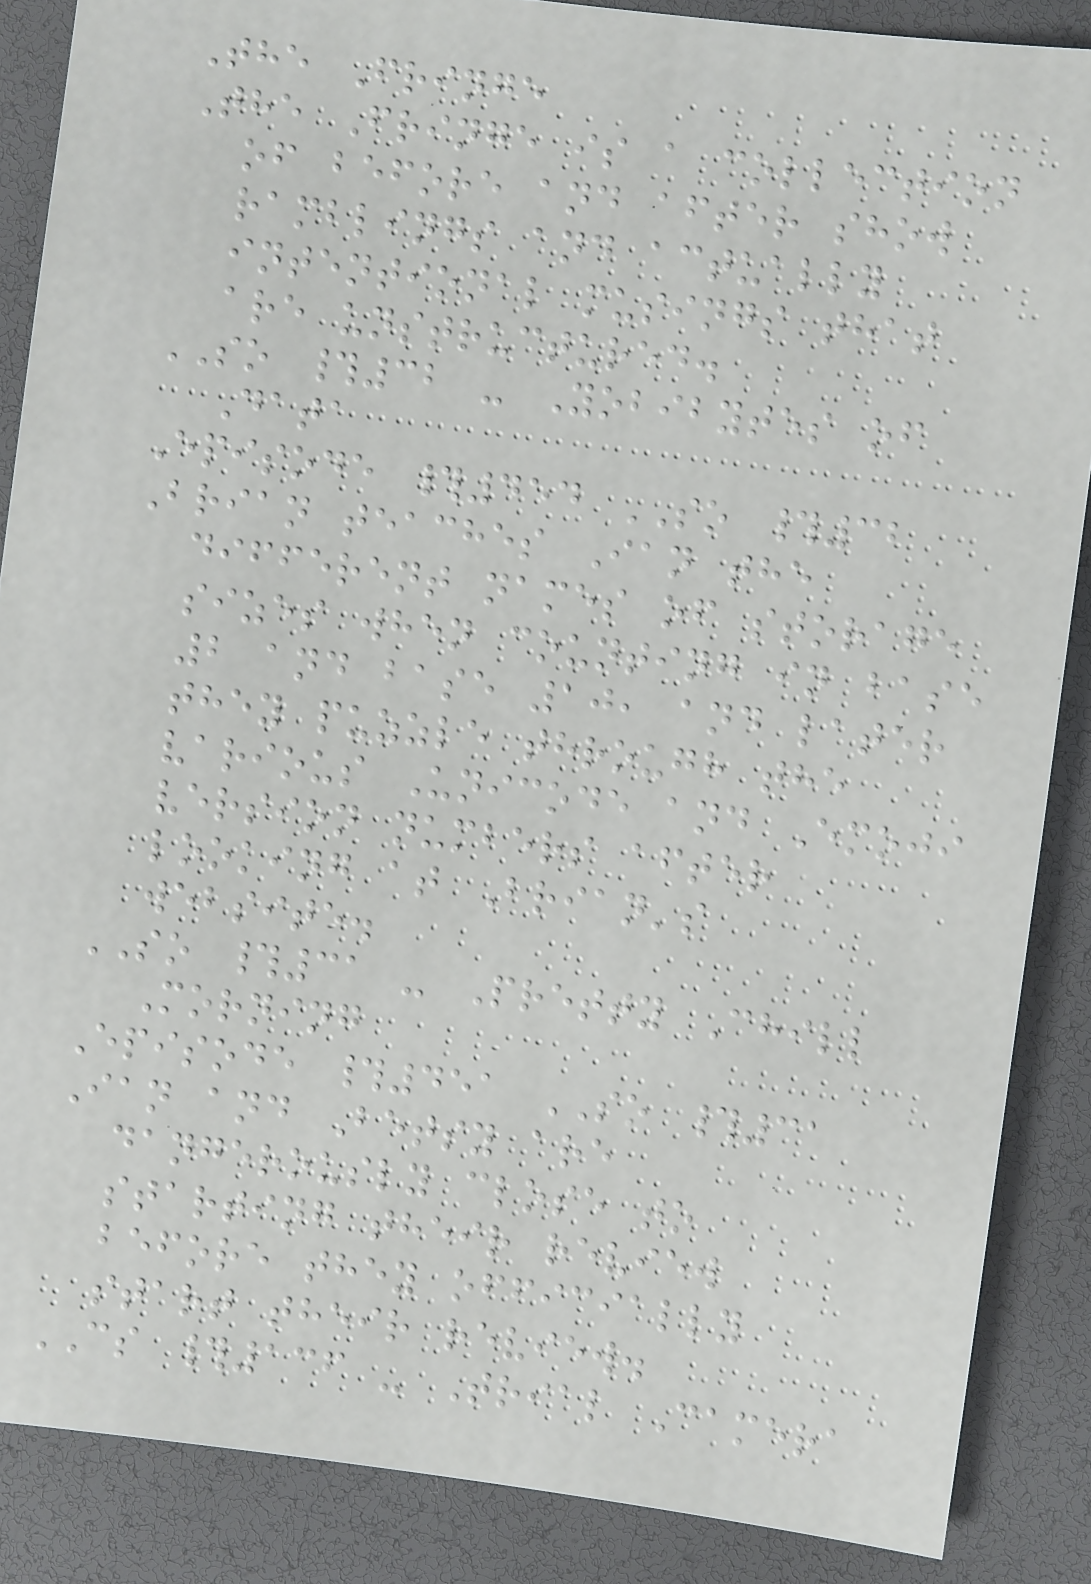The Fringe
The Fringe is a collection
of before and after show
ramblings and actually
intentional musings that
are unstructured.
SO #32 - Yobibytes of
Data
Episode #454 SO #32
Brian teaches Ian the
different names of storage
sizes when counting in base
2 and base 10, and later
they puzzle through the
various Unicode and Emoji
version numbers after
looking at Brian's
website.
SO #31 - Pretty Chill
Morning
Episode #451 SO #31
Ian and Betsy are
dangerously close to
starting their review
before they officially
start their review.
CS #136 - Trial Camera
